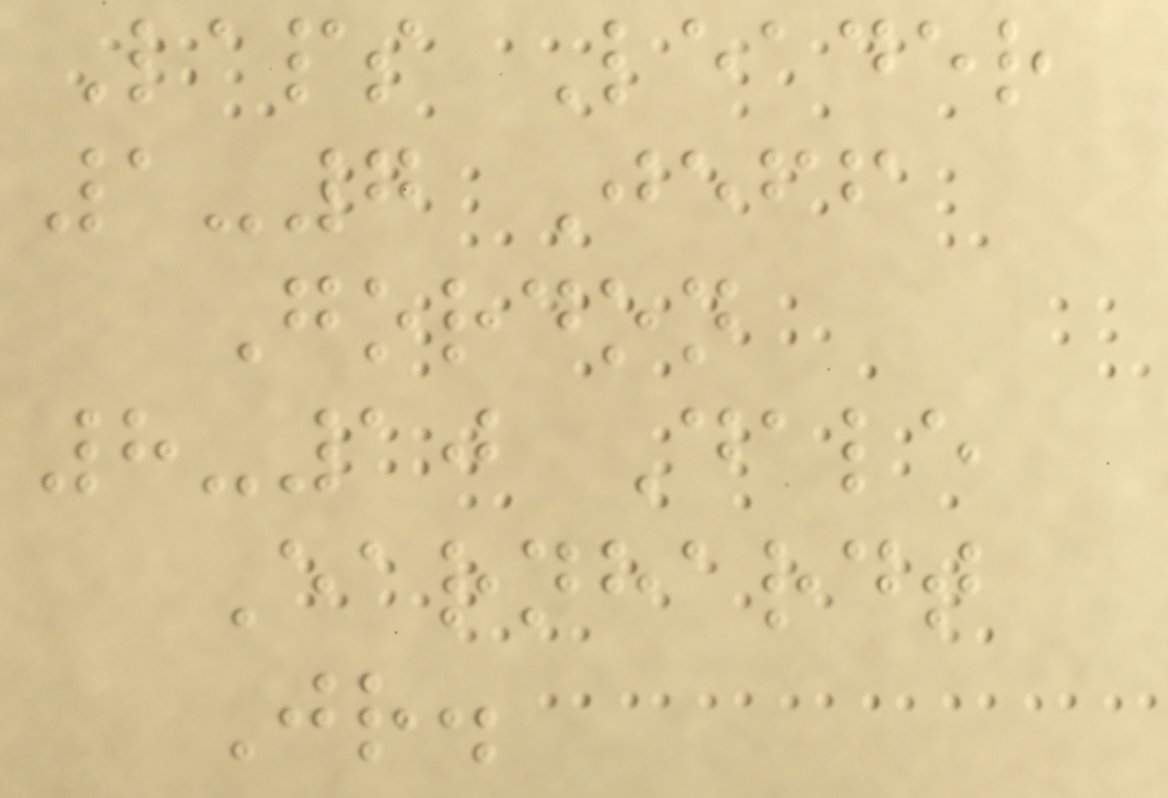Laps Leader
1-7 Jeff
Gordon
8-10 Dale
Earnhardt
Jr.
